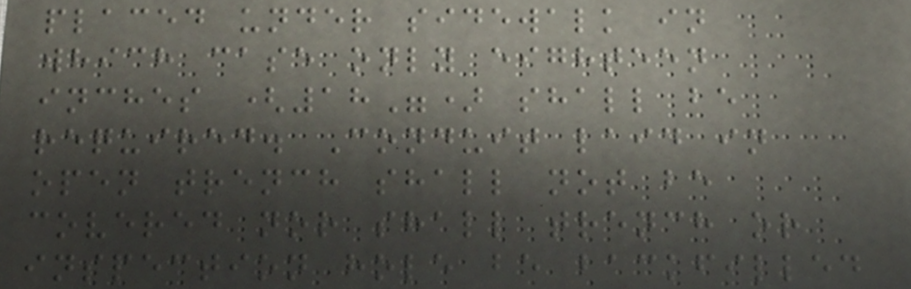placed under sidewalk in
which case only eighteen
inches (18") shall be
required. Conduit laid in
open trench shall not be
covered nor shall trench or
inspection hole be backfilled
